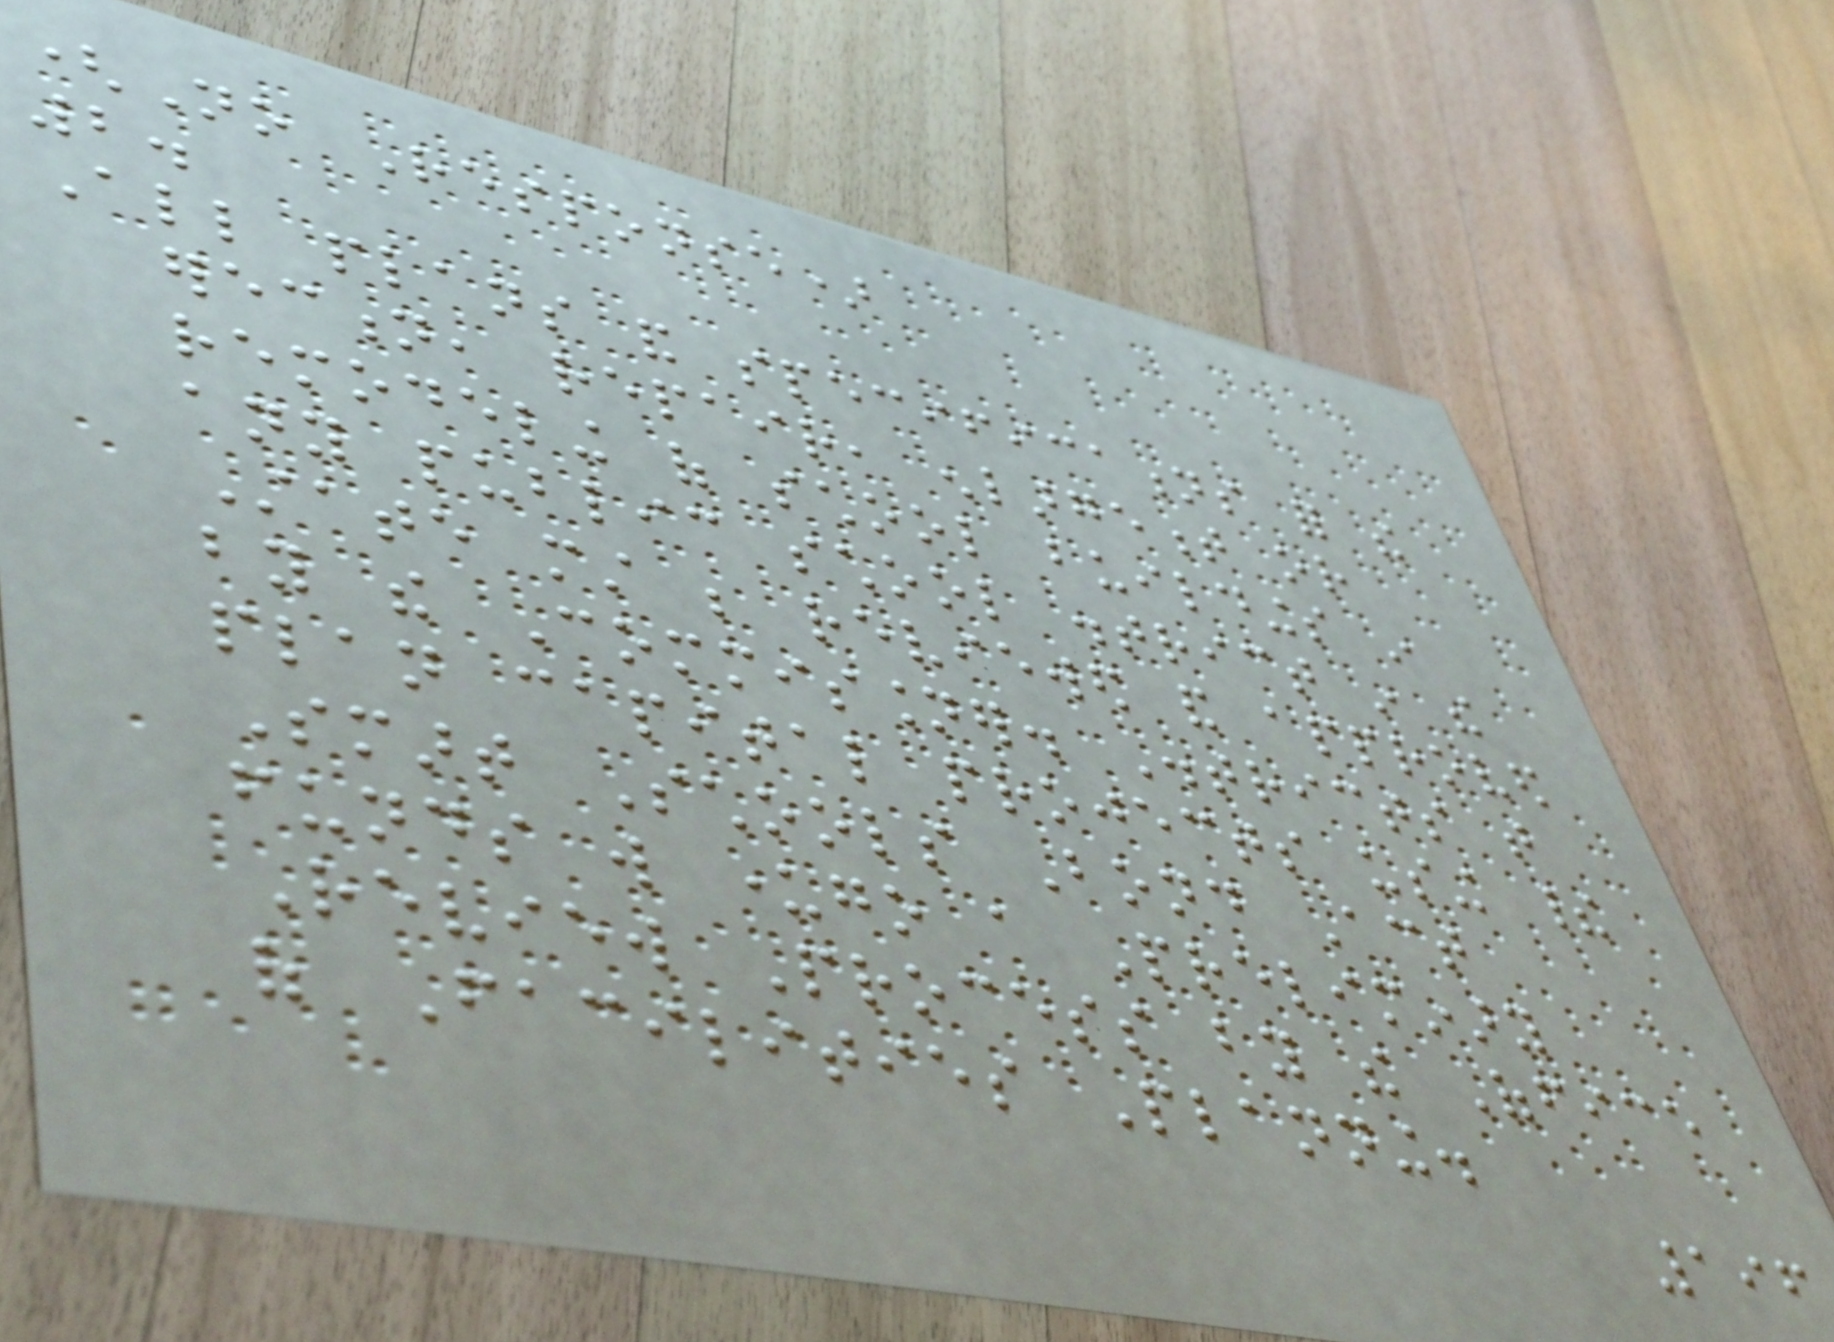(No Response)
2.
All plans and specifications for the
erection, repair, enlargement or
remodeling of school buildings in
any public school district in the
State must be reviewed and approved
by the Commissioner. Districts that
plan capital projects using their
Smart Schools Bond Act
funds will undergo a Preliminary
Review Process by the Office
of Facilities Planning.
196
